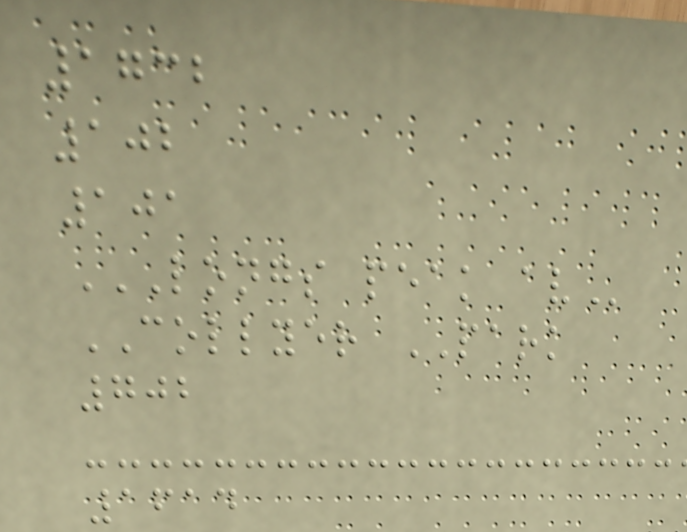1732
102
101
LONGS PEAK AV
COLLYER PARK
702
1614
